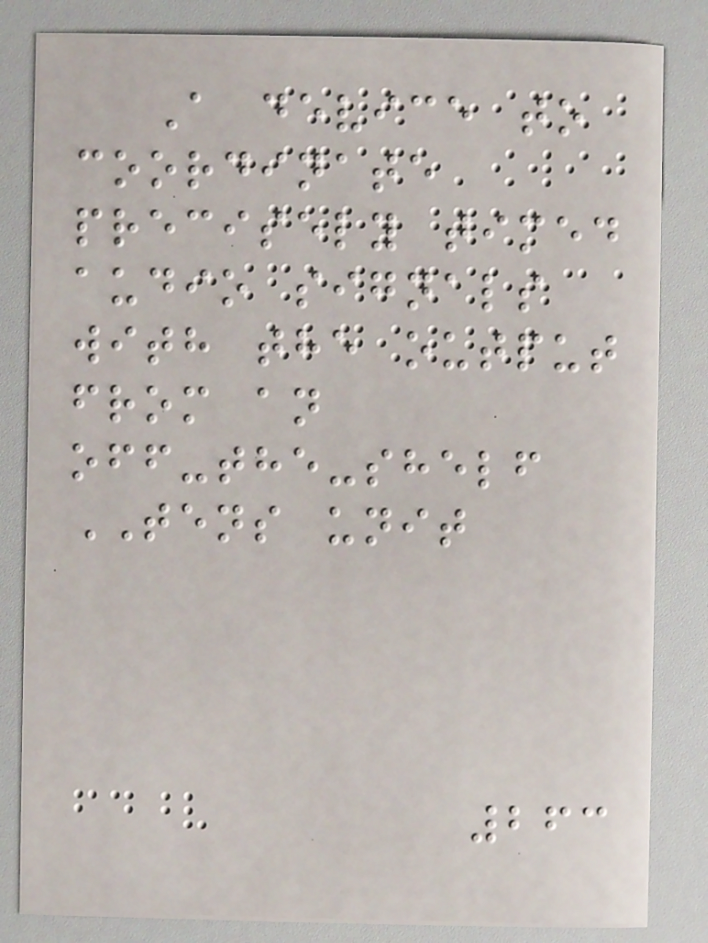A device to
coordinate
precisely timed
audio signals
with the output
from an
off-the-shelf
TENS unit
263
